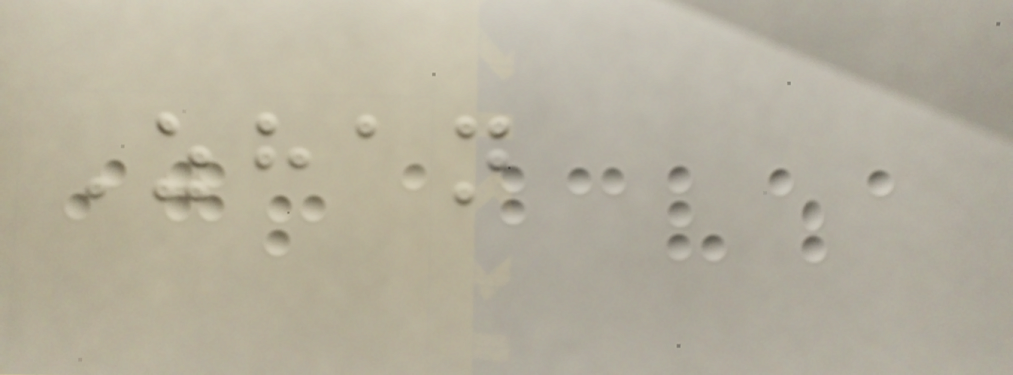Zhan
